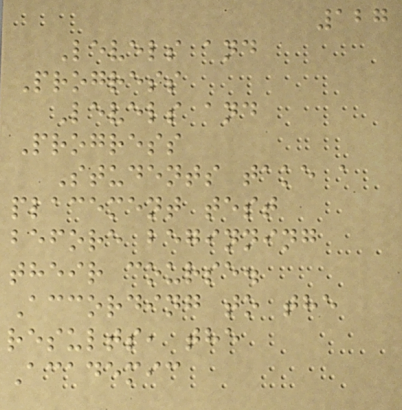127
Levels and
Progress
Levels and
Progress
Students take a
placement test
before beginning
their course.
According to the
results, the
Academic
